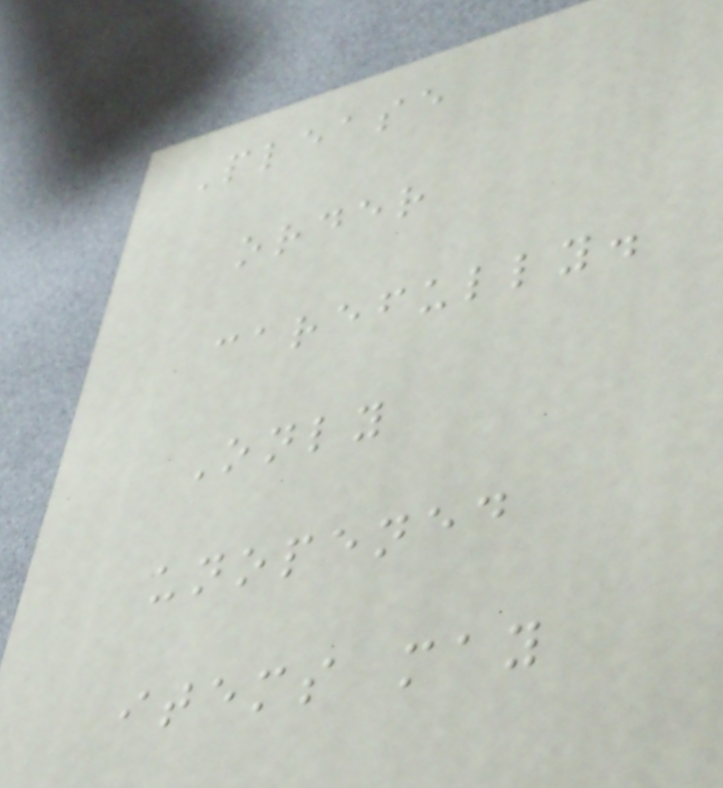Please
order
carefully.
Only
unopened
items may
